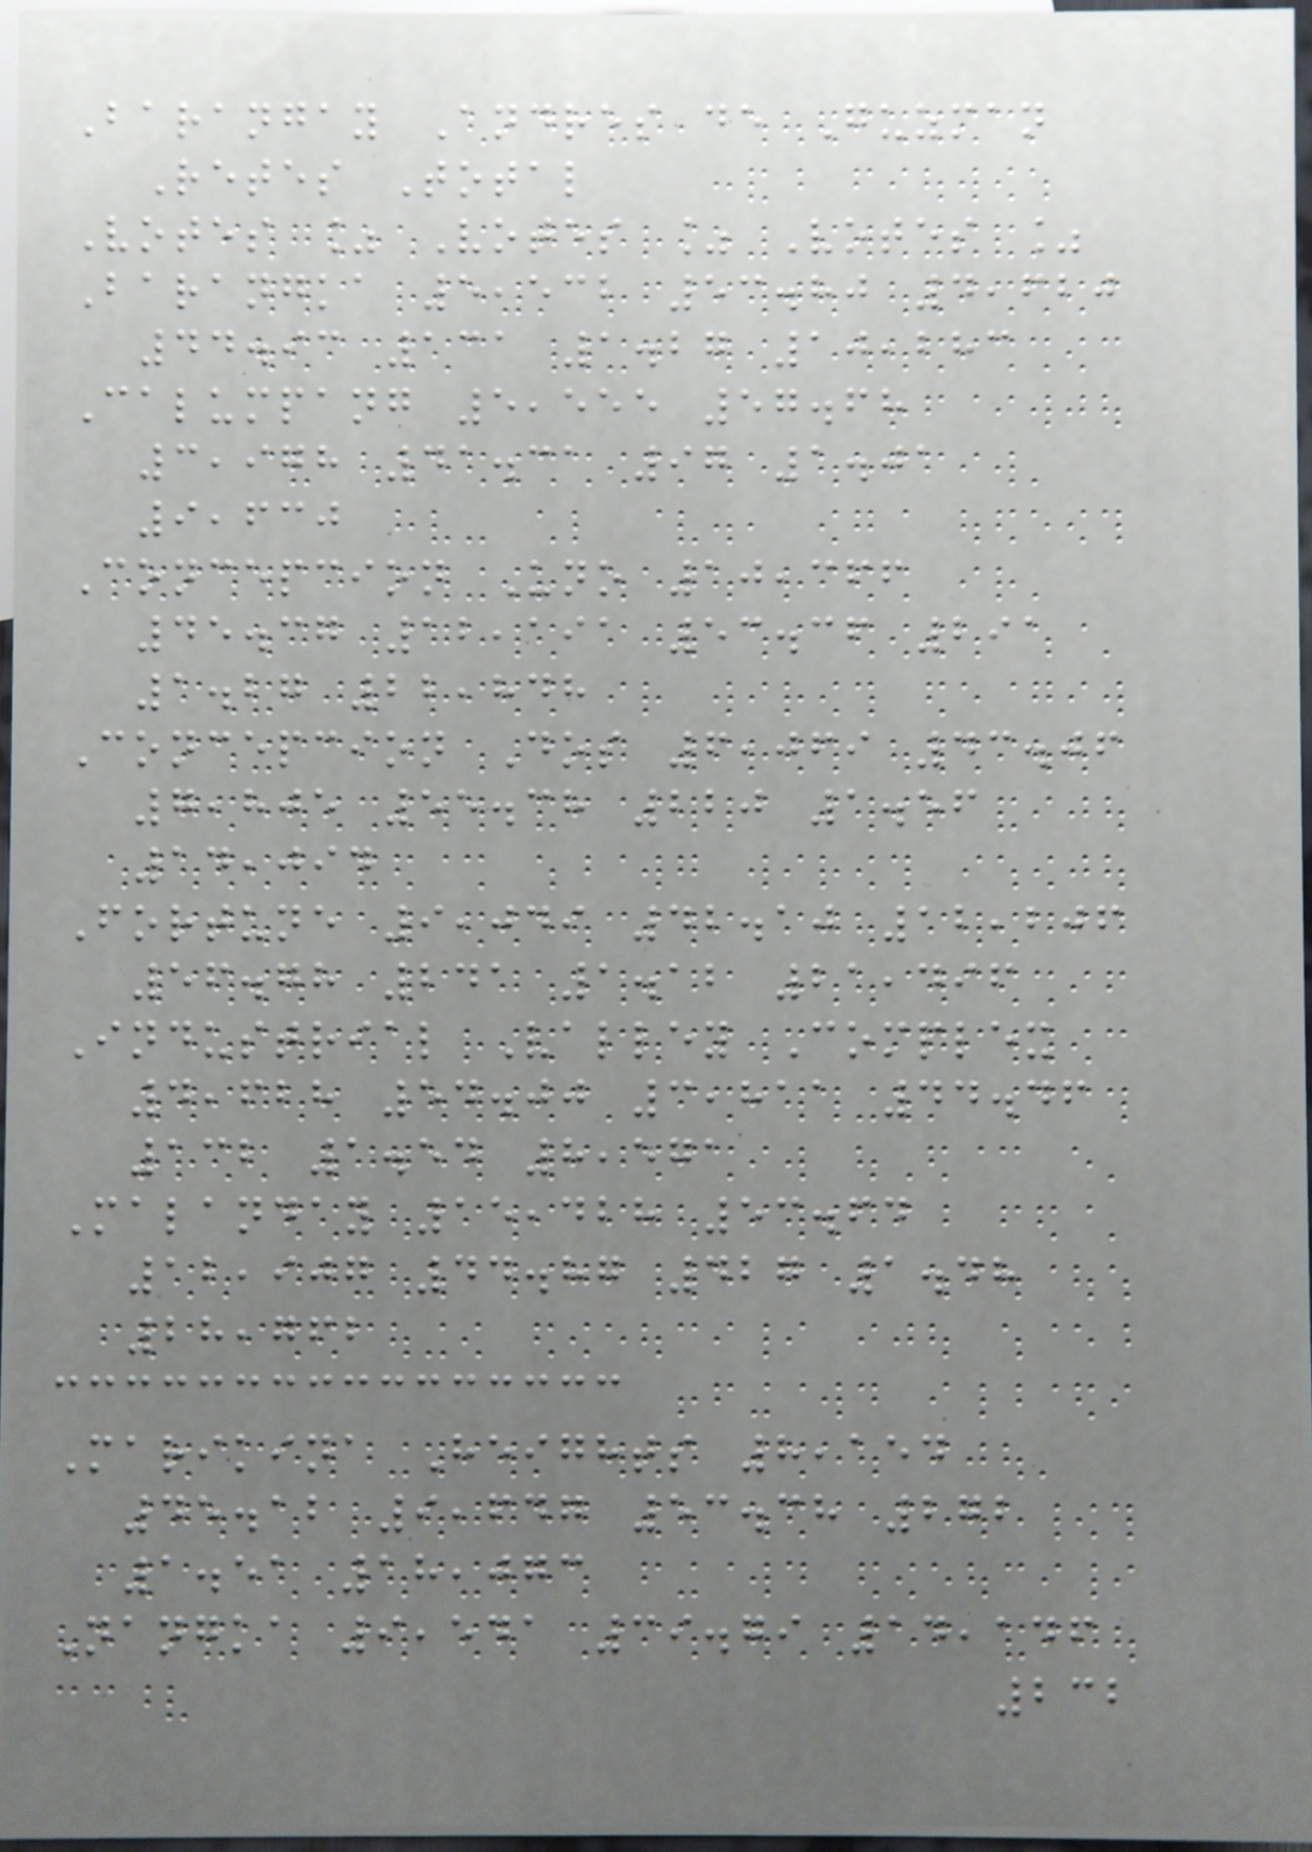Barangay Andres de Guzman
Retes Total
Votes % Votes % Votes %
Barangka 5,532 53.80 4,620
44.93 131 1.27 10,283
Calumpang 5,555 57.68
3,978 41.31 97 1.01
9,630
Concepcion Uno 10,366
45.37 12,191 53.36 291
1.27 22,848
Concepcion Dos 6,069 43.06
7,805 55.38 220 1.56
14,094
Fortune 9,049 42.10 12,206
56.78 241 1.12 21,496
Industrial Valley Complex
4,628 54.00 3,811 44.46
132 1.54 8,571
Malanday 15,428 53.64
12,907 44.87 427 1.48
28,762
Marikina Heights 8,154
45.12 9,647 53.38 272
1.51 18,073
Nangka 9,541 39.79 14,146
232
